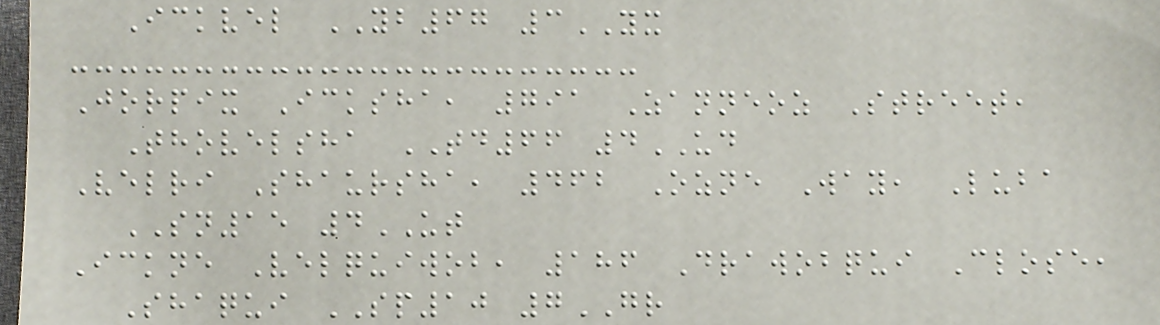Ickvel YB67 3YX
Jorpix Icksha, 791 Zanneoz Street,
Thovelsha TD66 4UD
Velri Shaursha, 462 Ozne Way, Luba
SN15 4UT
Ickne Velquiwob, 186 Drawobqui Close,
Shaqui SP10 7GR
